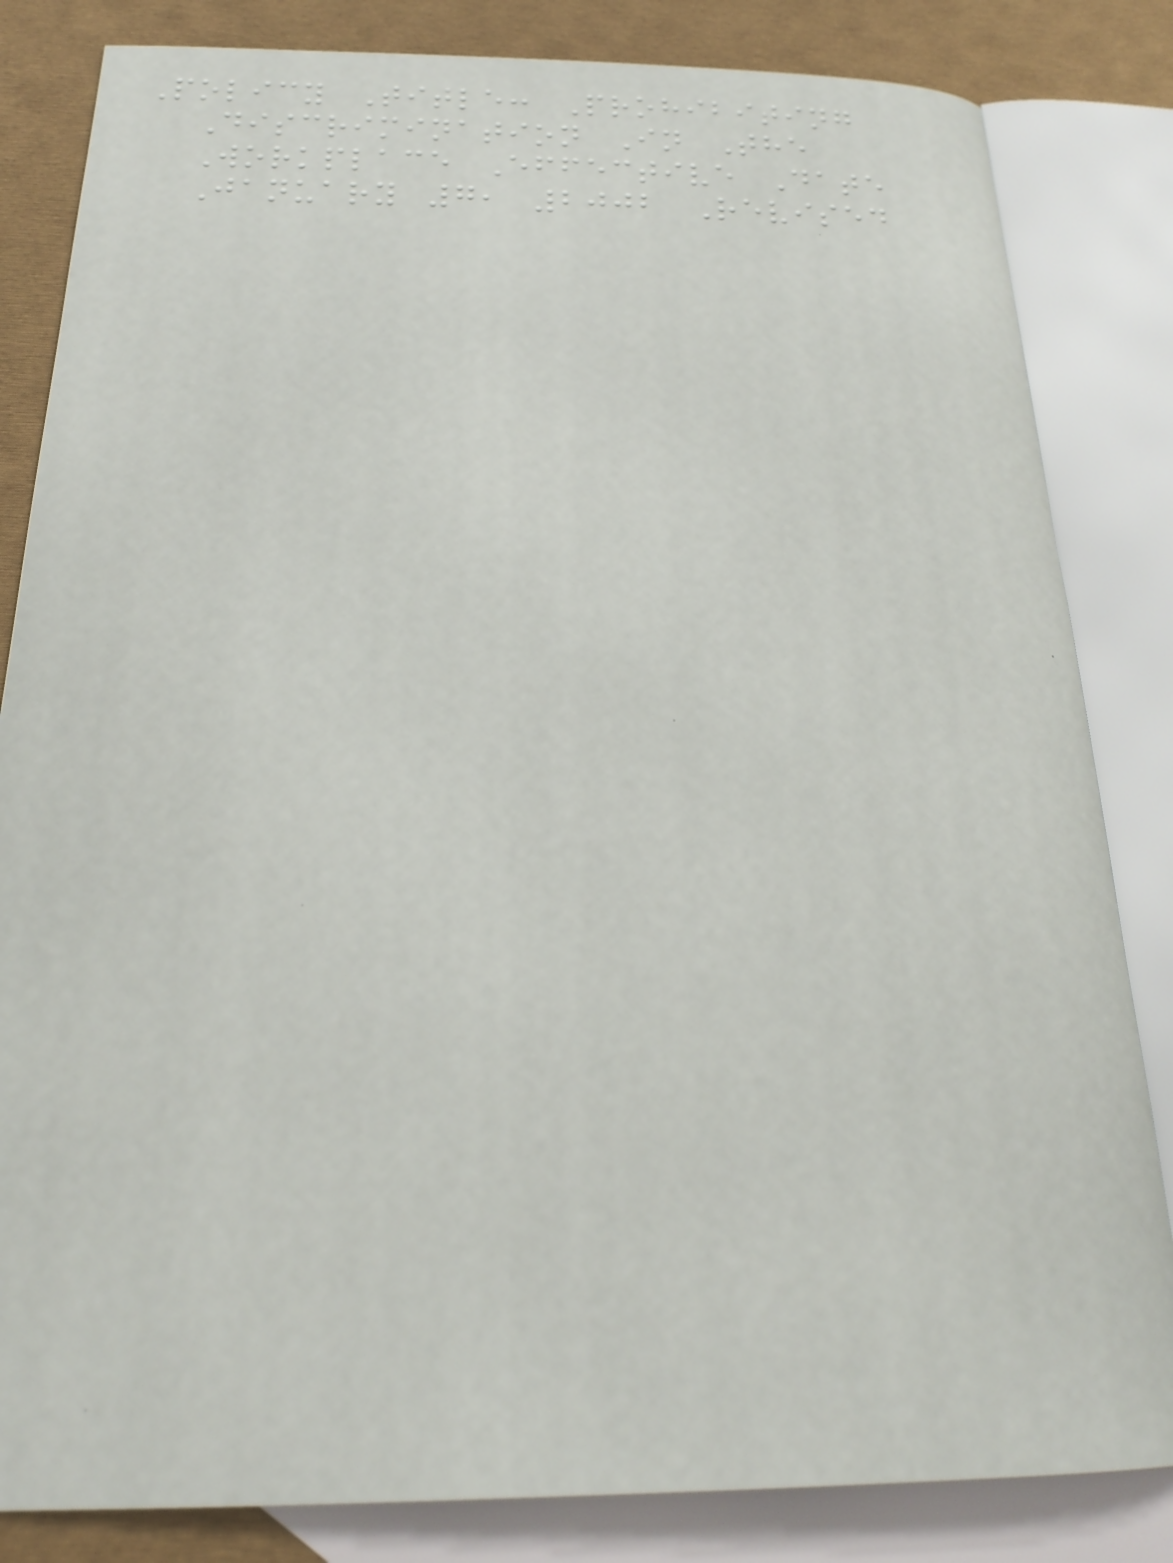Policy Title: Prohibiting
Discrimination In The
Workplace Effective Date
January 7, 2002 Revised
